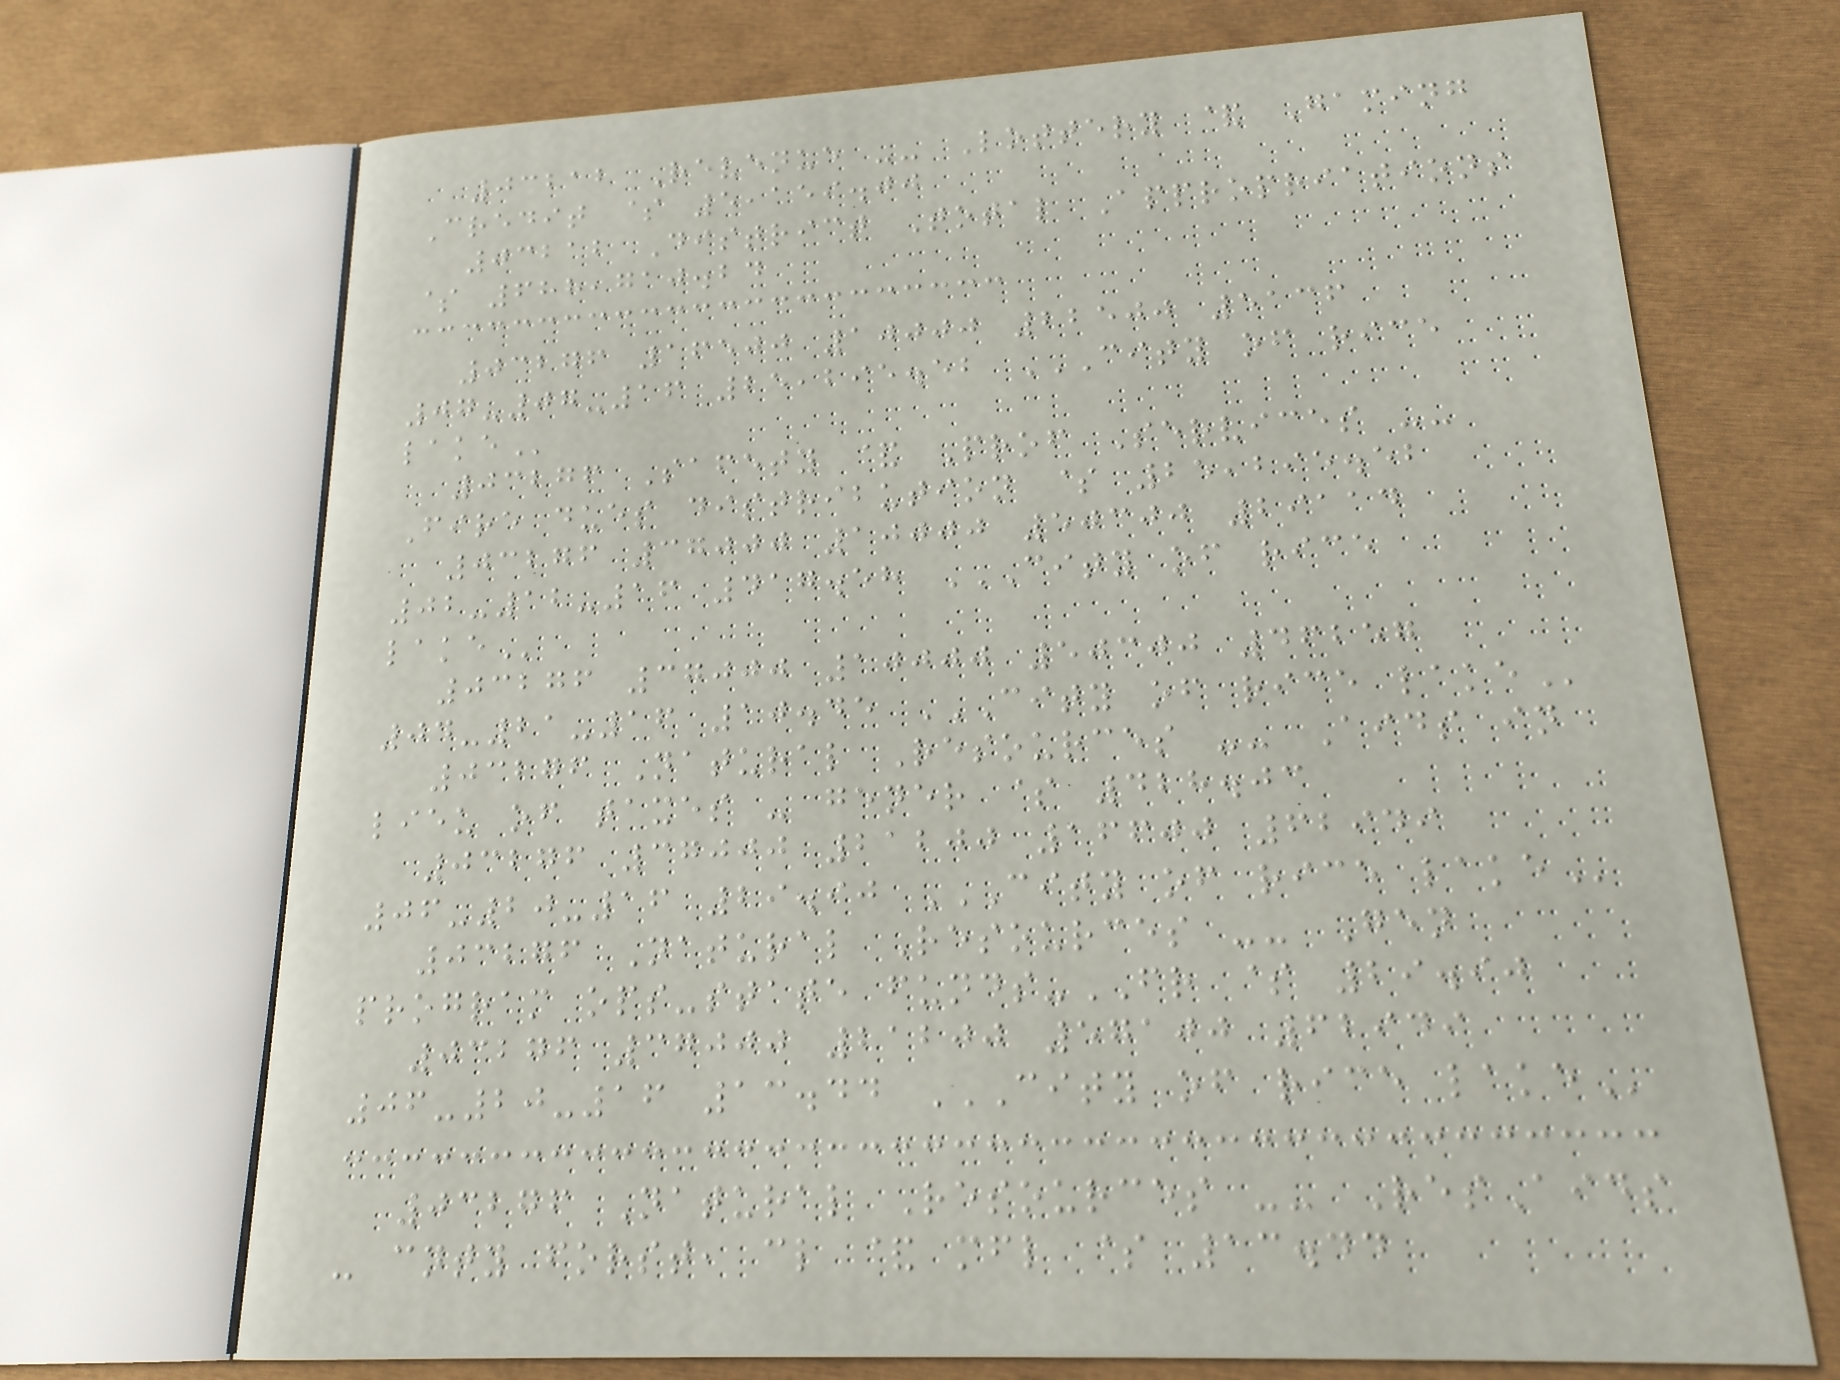03212 Revenue -- Lottery & Gaming
Credit $ 5,159.00
03212 District Total Appropriations
$ 688,710.24
03276 16500 10000 22500 5136
07-07-16 25,295.52 CITY OF RICE
LAKE
03276 Safety & Prof Services --
Fire dues distribution $ 25,295.52
03276 37000 10000 50300 29114
02-12-16 417.58 CITY OF RICE
LAKE
03276 37000 10000 50300 46257
04-21-16 10.45 CITY OF RICE LAKE
03276 Natural Resources -- Aids in
lieu of taxes - gener $ 428.03
03276 37000 21200 16600 62949
06-20-16 29.90 CITY OF RICE LAKE
03276 Natural Resources -- Gen
program ops-state funds-FR $ 29.90
03276 37000 21200 57100 62949
06-20-16 13.44 CITY OF RICE LAKE
03276 Natural Resources -- ResAids
- cnty forst, cl & mfl $ 13.44
